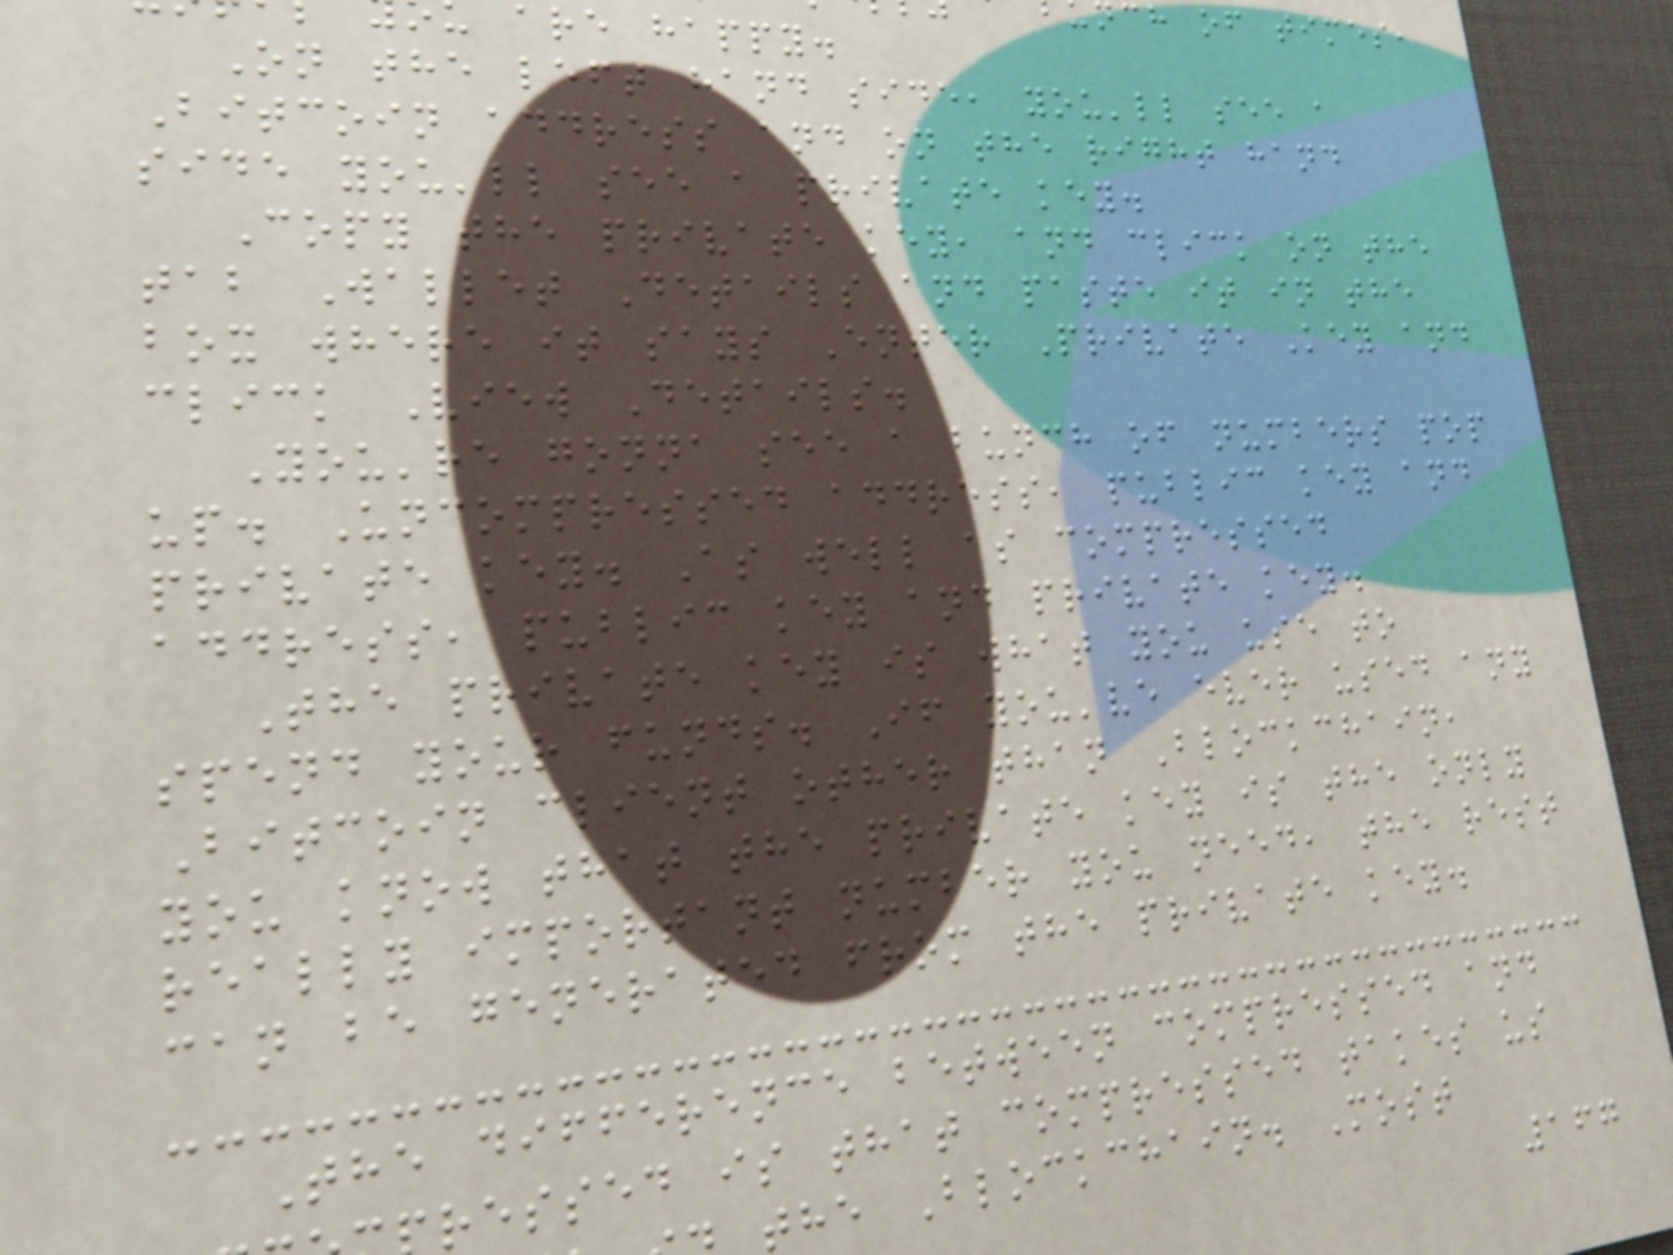nch of times,
are happy.
On the left hand side, you'll see a
Bitcoin address and on the right hand
side you'll see a private key.
Copy the private key, and click on the
tab Wallet Details and paste it in the
box where it says Enter Private Key and
click View Details.
You're gonna see a bunch of numbers pop
up. Uncompressed address, public key and
private key. As well as compressed
address, public key and private key.
The private key is what you use to
spend your funds. If you've ever used any
Bitcoin client other than Blockchain,
you know that the private key is the only
really important number you need, the rest
can be generated from the private key.
The difference between compressed and
ressed is that compressed takes us
the Blockchain. Most
167
